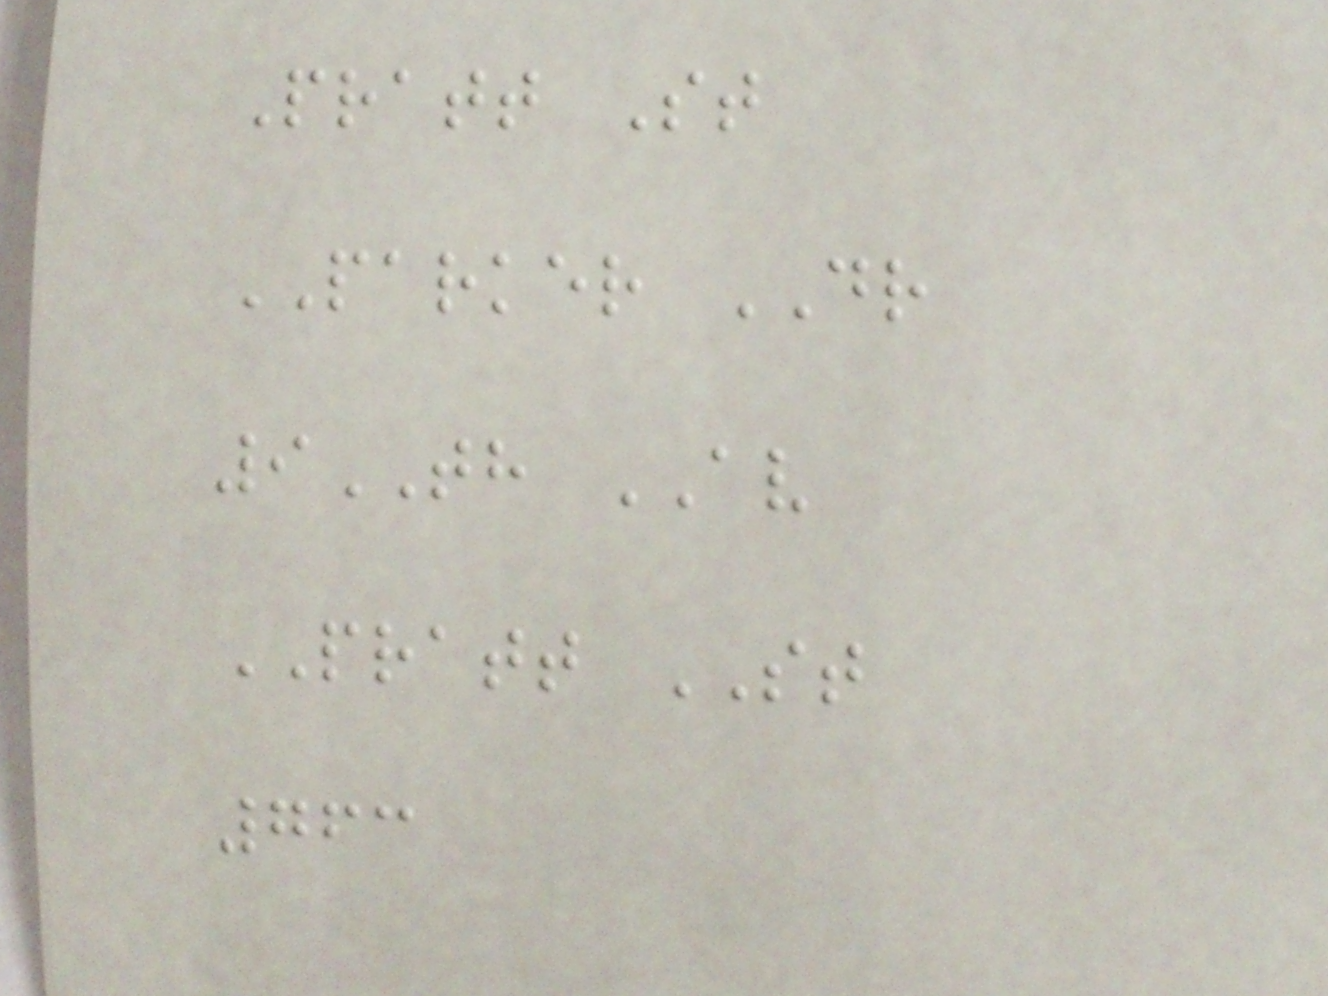Pratt St
PARKER DR
9TH AV
PRATT ST
763
